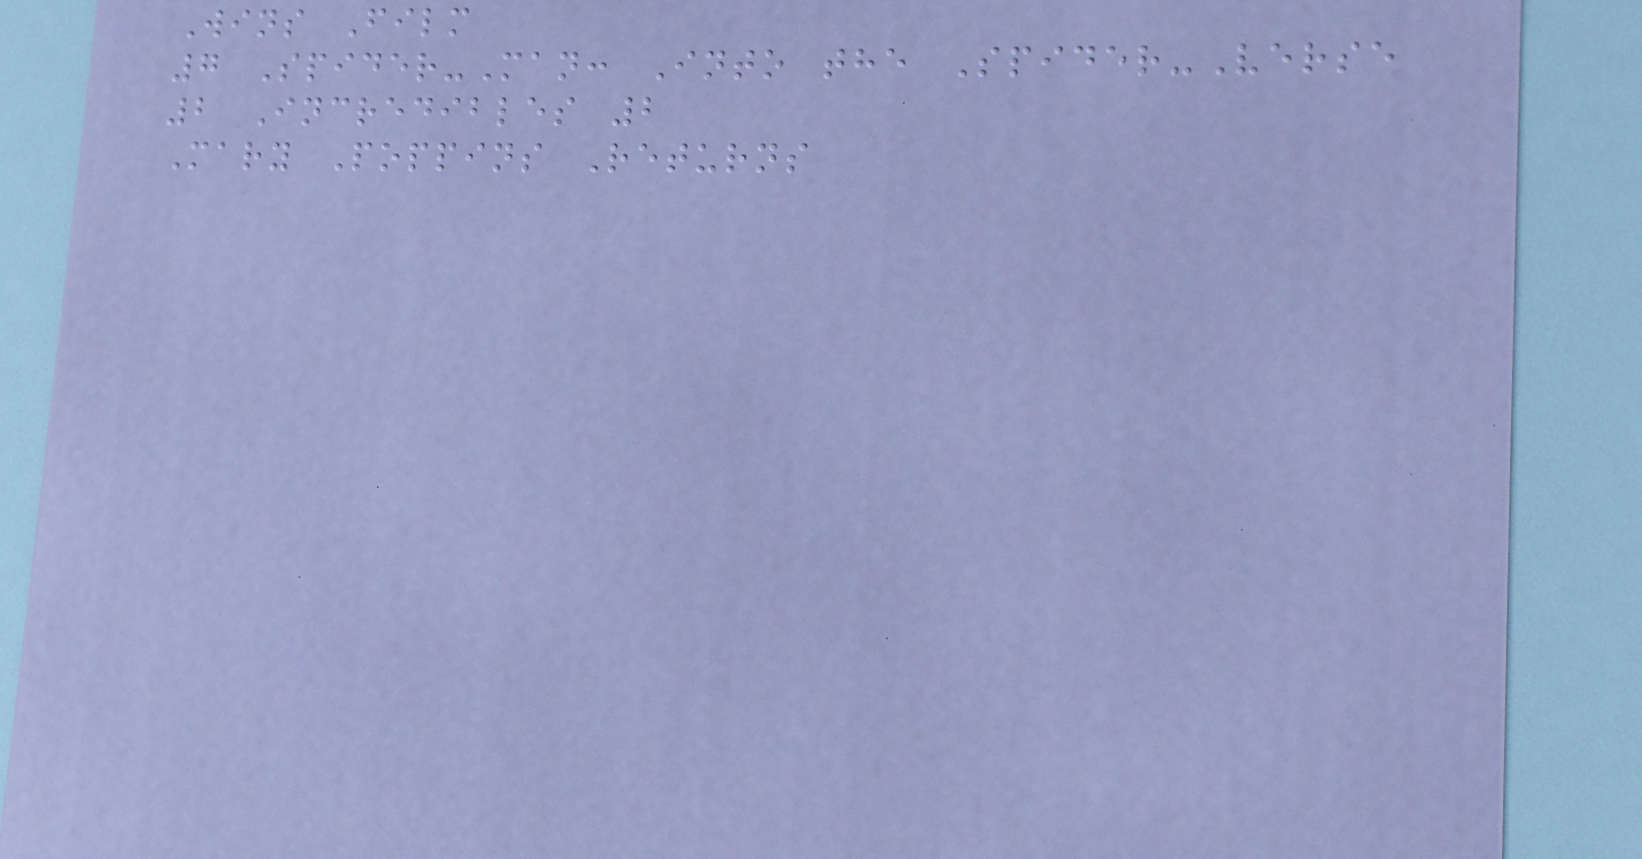Wins Film
7 Spider-Man: Into the Spider-Verse
2 Incredibles 2
Mary Poppins Returns
